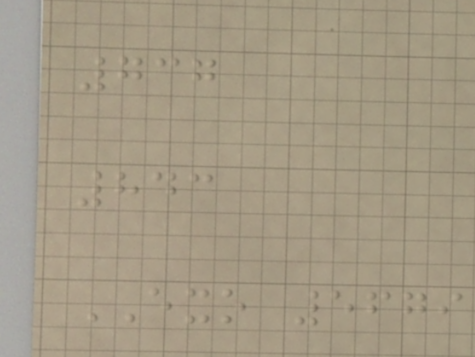737
843
EXO 5679
